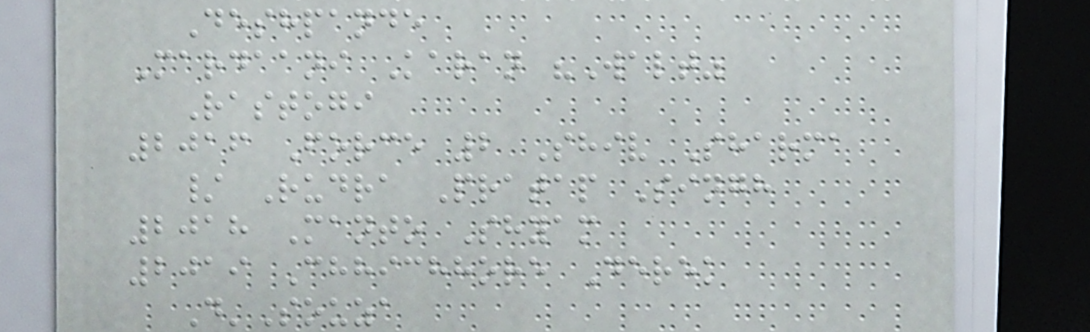Deshpande
Mardaani Karan "Walt"
Rastogi
2016 Force 2 Shiv Sharma
/ Rudra Pratap Singh
2018 Manto Shyam
2019 Chhichhore Derek
D'Souza
